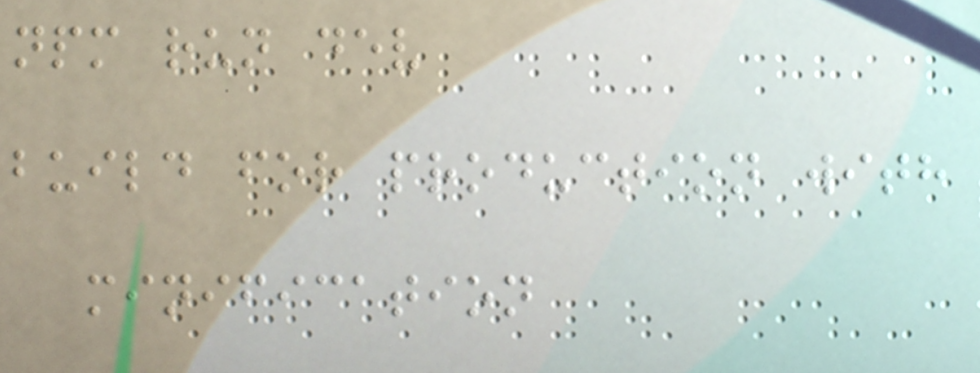npm run dev
build for production with
minification
